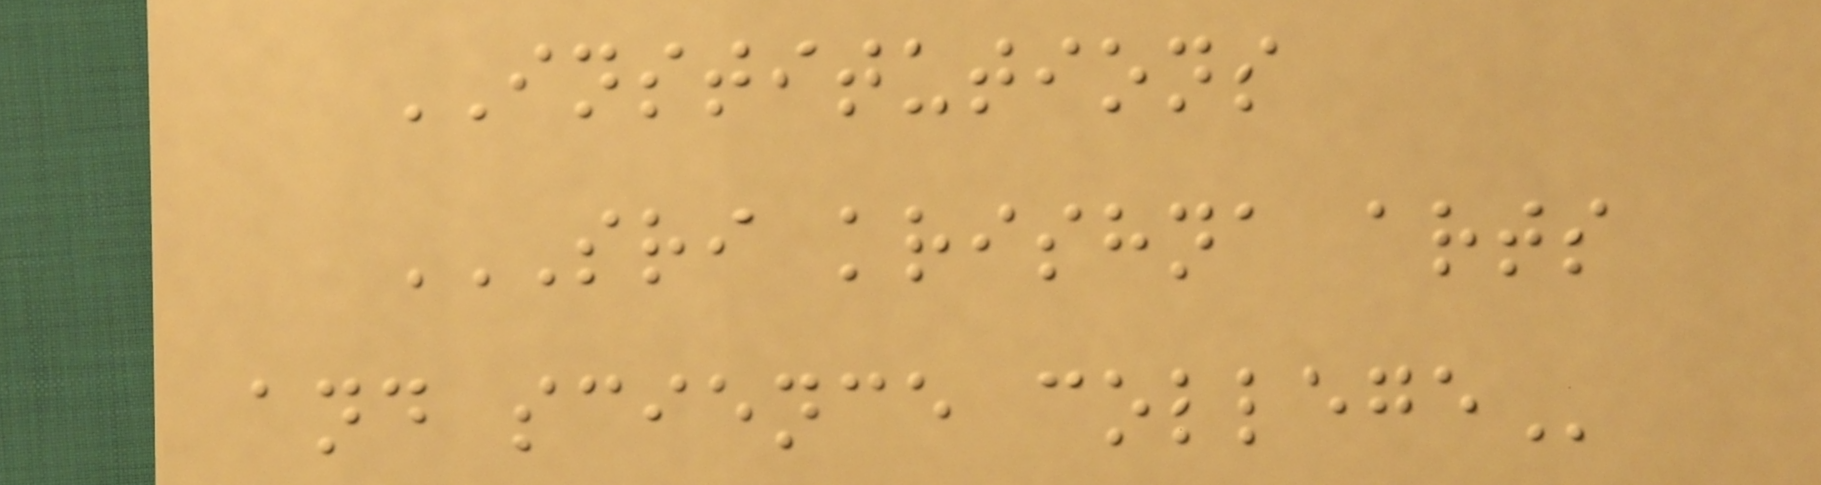INSTITUTIONS
SRI KRISHNA ARTS
AND SCIENCE COLLEGE
